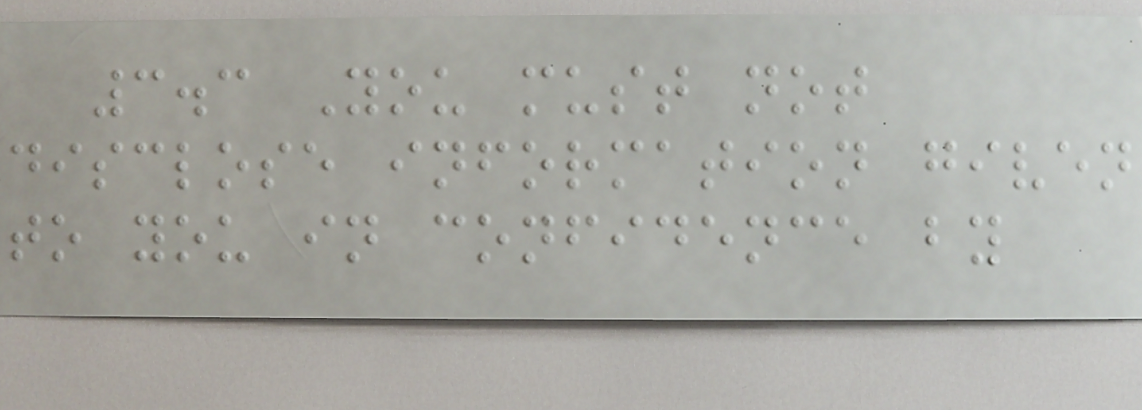3.3 You must not
disclose information given
to you in confidence by
